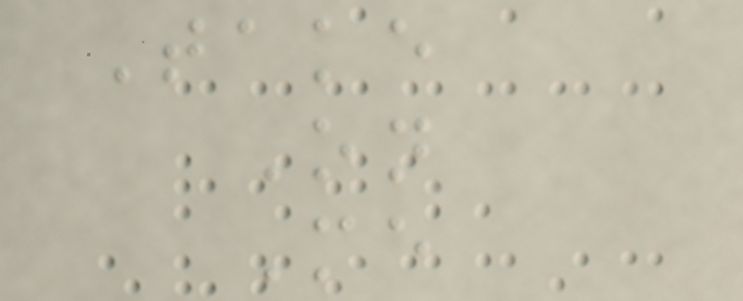Take
On
Me
